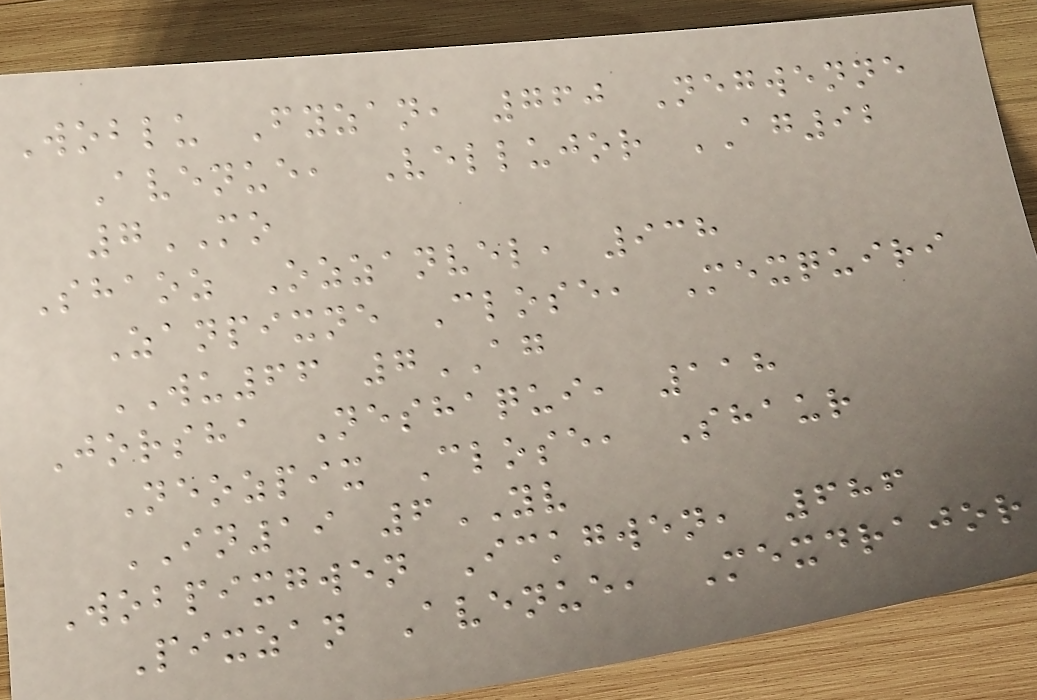Woblu Fyzan, 760 Negwenne
Avenue, Vellujor AG92
7MO
Shaoz Ozzanvel, 938
Zanpixne Close, Mexquiri
WU66 7AG
Jorsha Neshaqui, 118
Neozpix Close, Shaur
IN19 6YV
Wobpixgwen Ickgwen, 686
Pixzan Avenue, Mexdrajor
